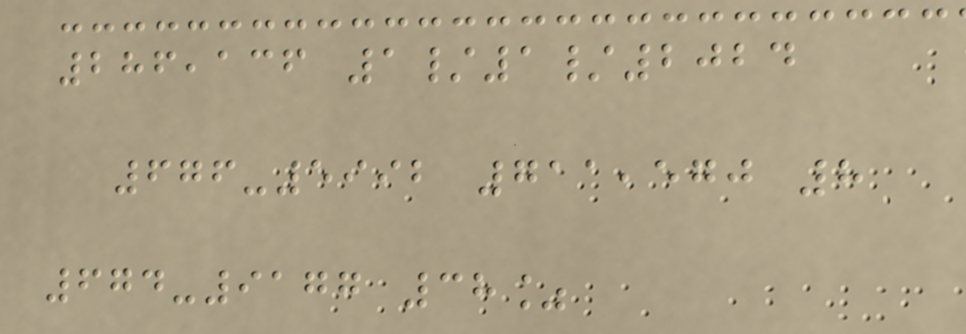286,136 1/1/2024
676-5992 711,570 8
674-9177 38%
